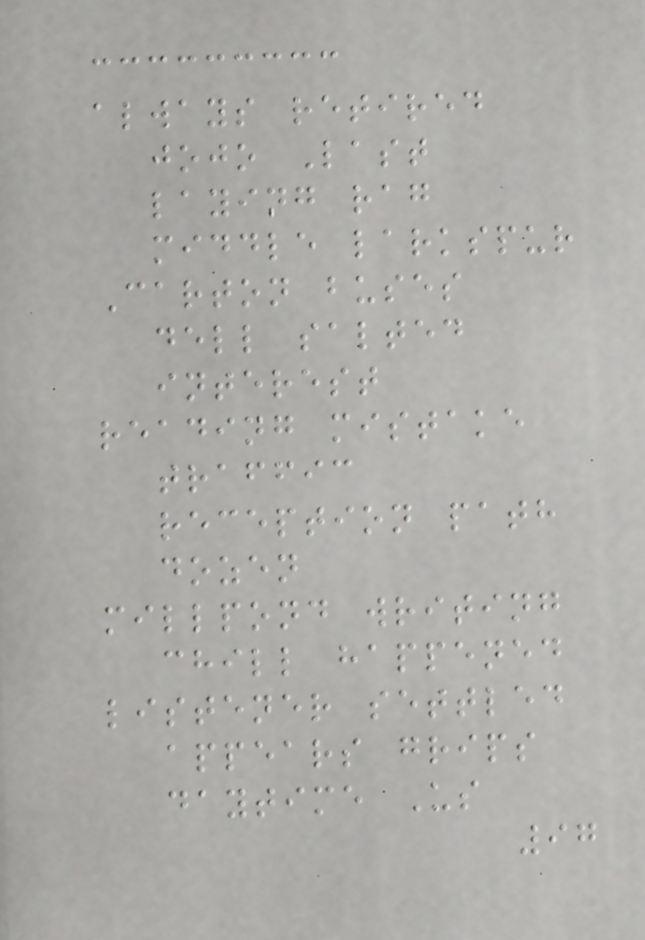always retired
jojo Last
laying rag
middle larkspur
Carton buses
dell salted
interest
reading mistake
traffic
reception path
dozen
millpond writing
chill happened
listener settled
appears grips
daytime Us
97
